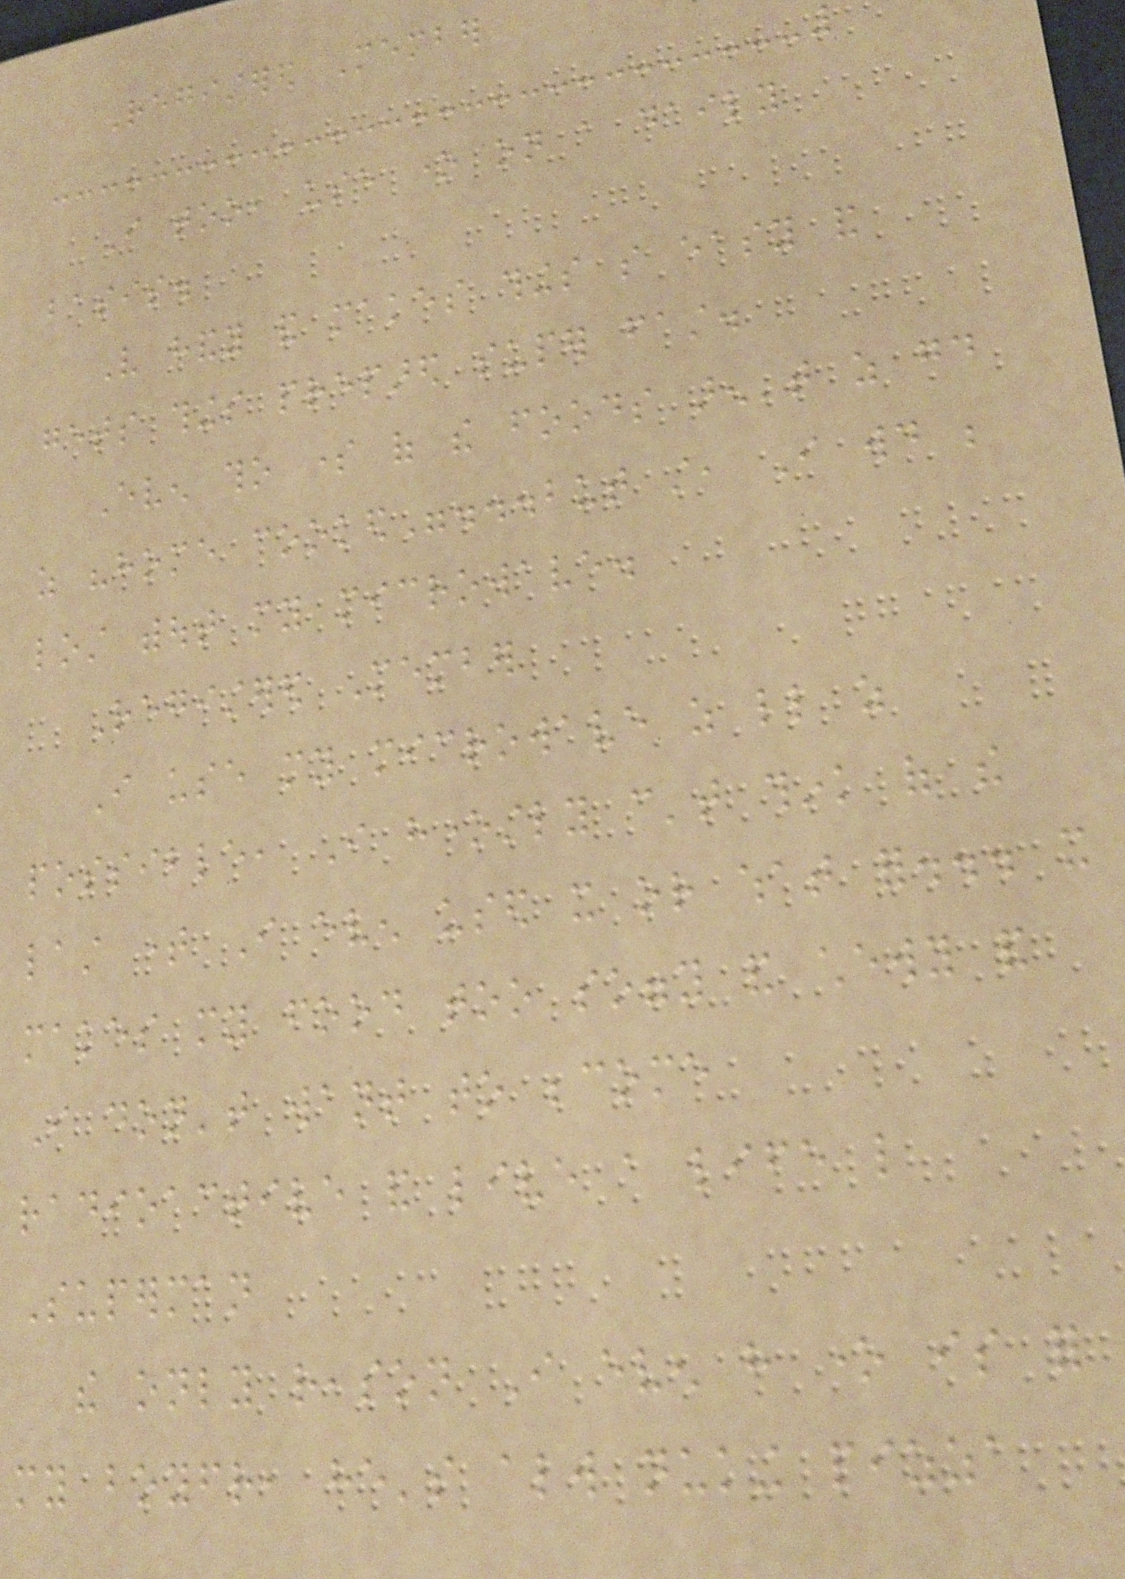Registered Member
I too, use one on a daily
basis.
Very handy and makes things so easy and
gets things prepared super fast.
Even tho some of the foods aren't as good
as "home cooked"...but still, I would be
lost without my microwave.
Registered Member
I use my microwave as little as
possible, I honestly can't think of the
last time I even used it or what for... it
makes my food too soggy and chewy and
I don't want to become
radioactive and live a life like
Superman
the only reason I even have one is for
my boyfriend, he's always nuking pizza
